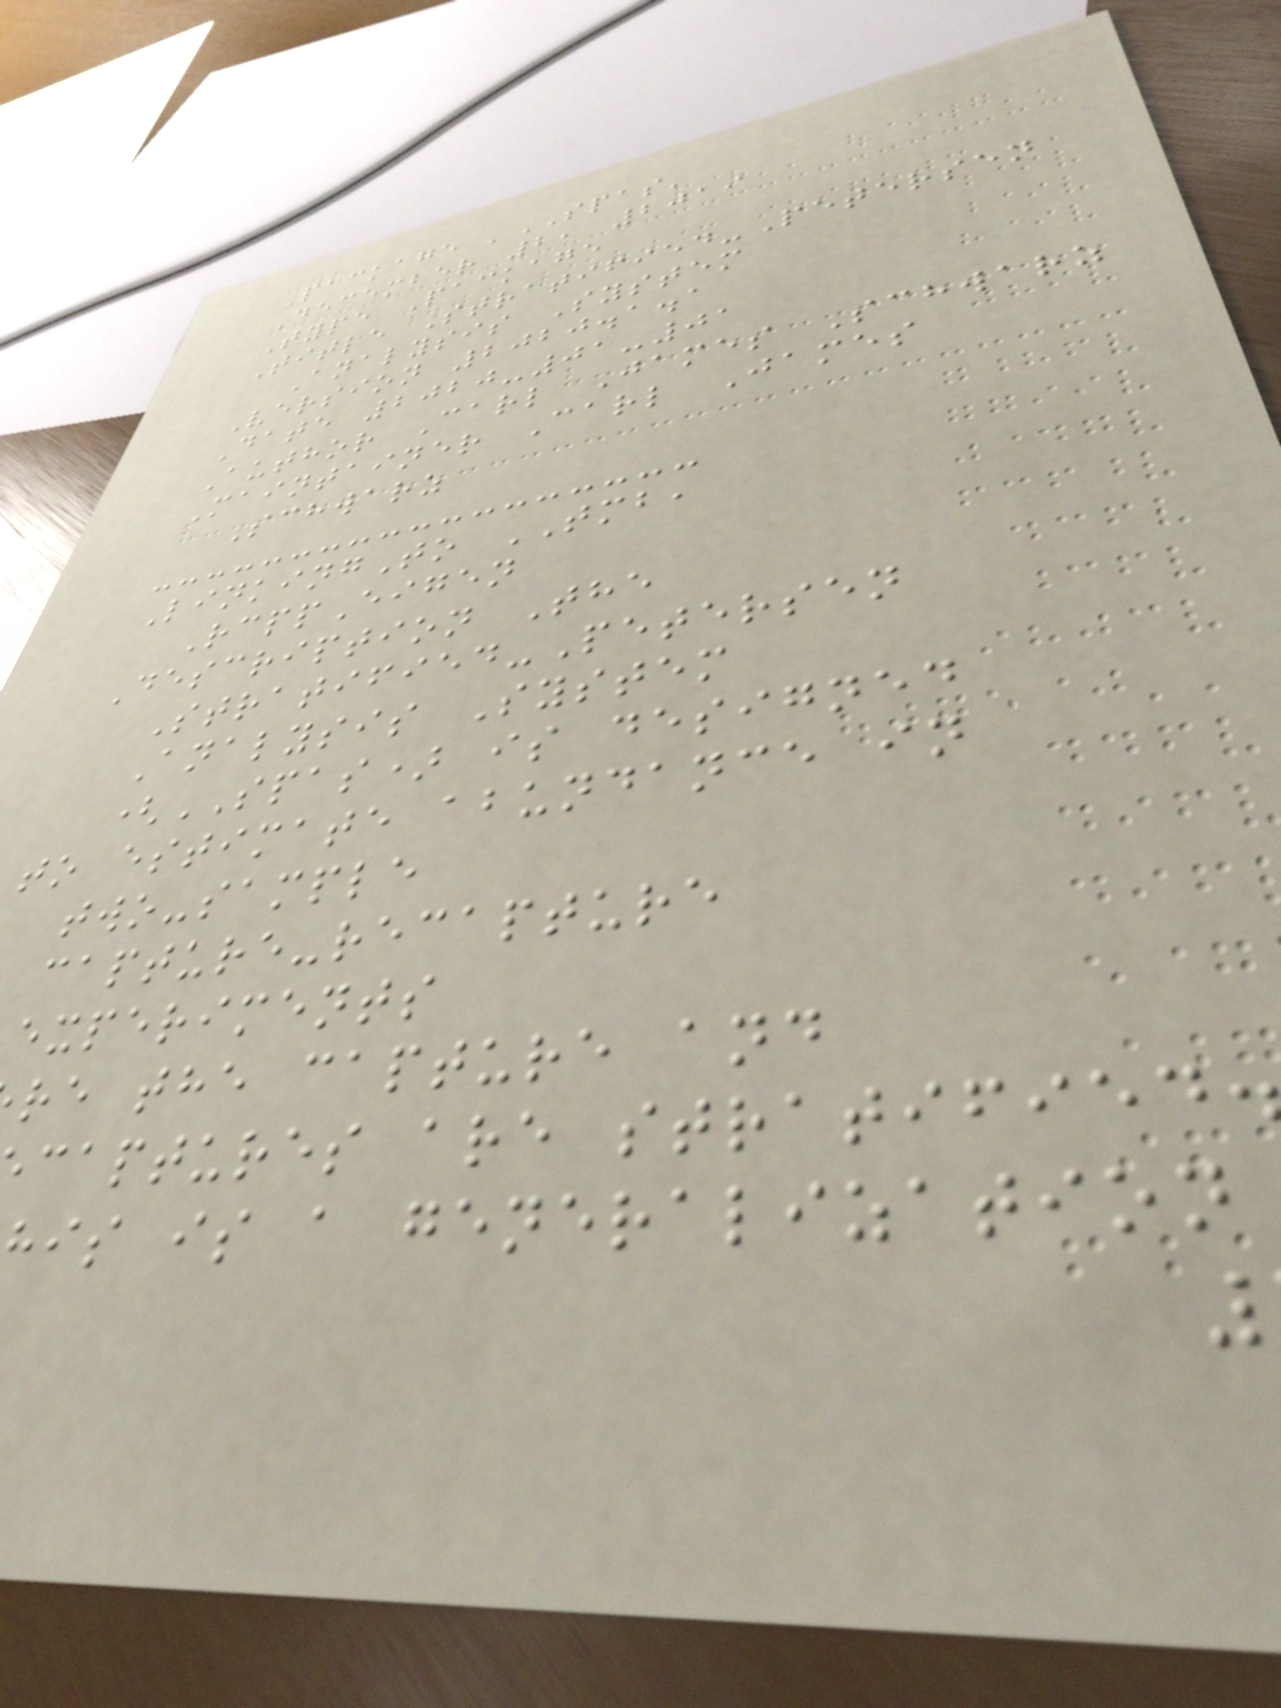Package 'SPAS'
December 2, 2019
Type Package
Title Stratified-Petersen
Analysis System
Version 2020.1.1
Date 2020-01-01
Author Carl James Schwarz
Maintainer Carl James
Schwarz
LinkingTo TMB,
RcppEigen
Description The
Stratified-Petersen
Analysis System
(SPAS) is designed
to estimate abundance in
two-sample
capture-recapture
experiments
re the capture and
captures are stratified
is is a generalization
